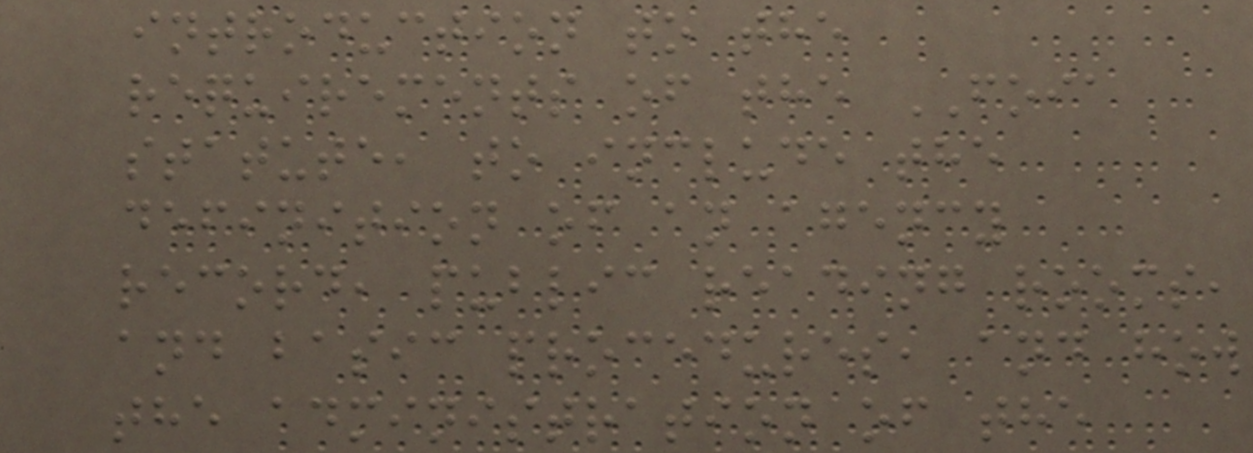introduction to the
requirements of the FOIA
statute, to include the
definition of an agency
record, public reading rooms,
and basic procedures, and how
the administration of the
